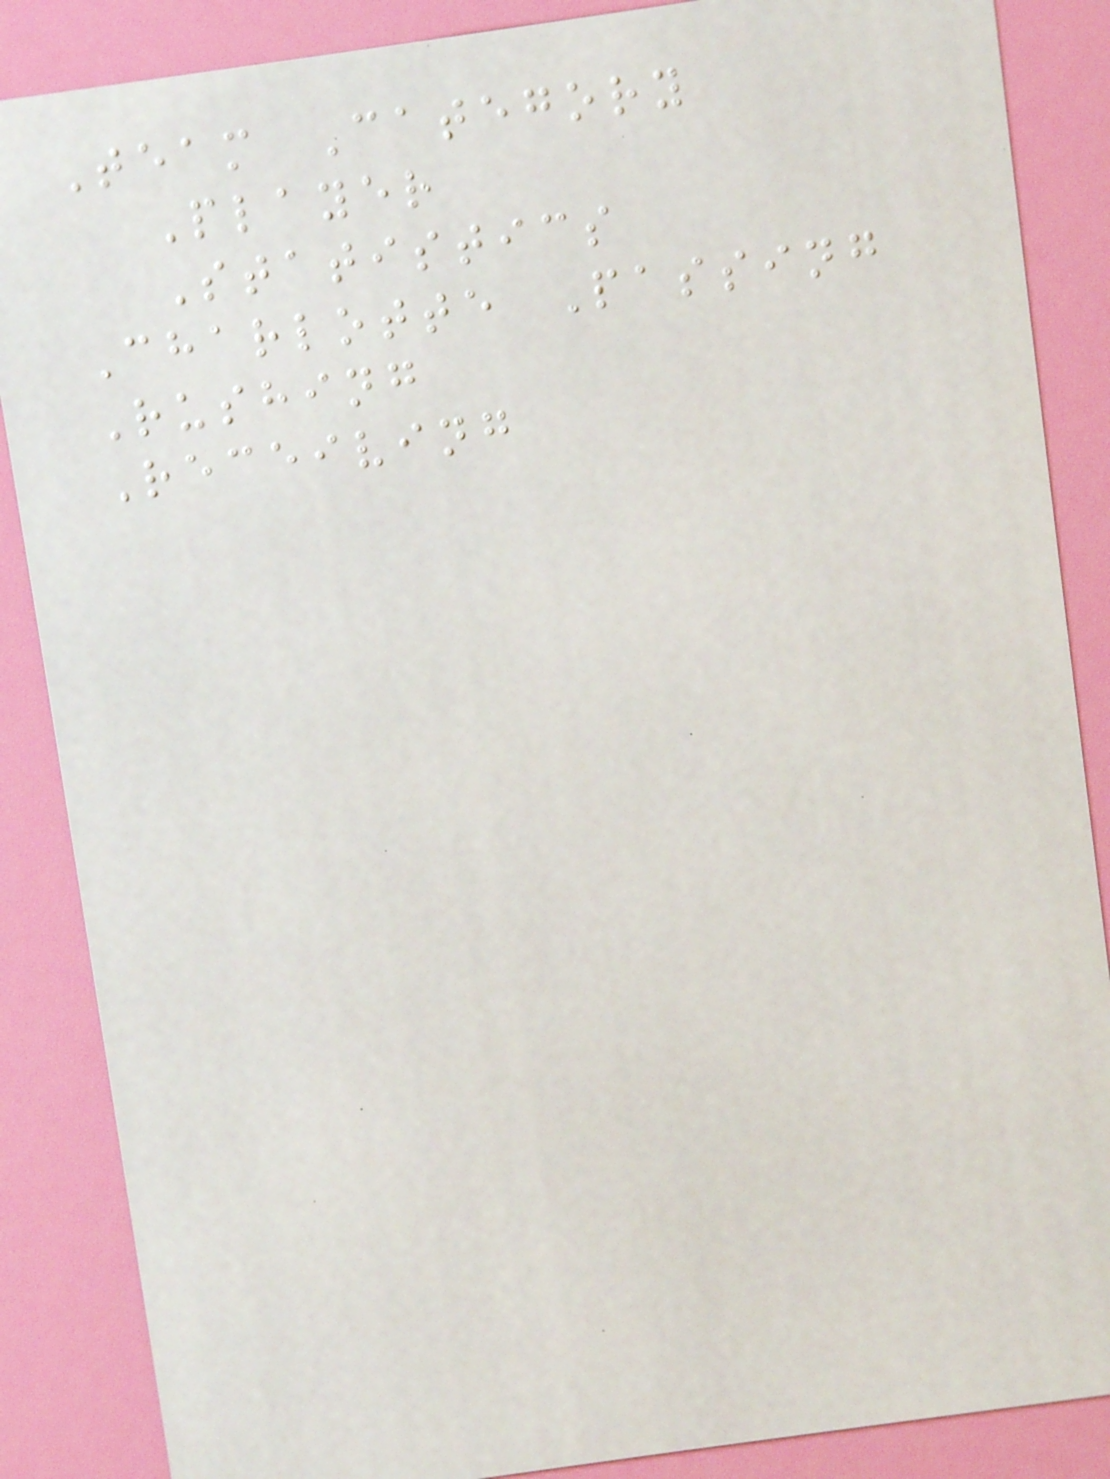Team Category
Player
Statistics
Charlotte Passing
Rushing
Receiving
